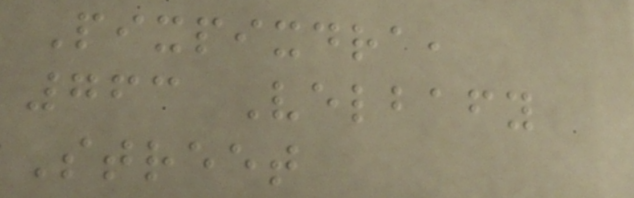Pixpixdra,
763 Velbafy
Street
